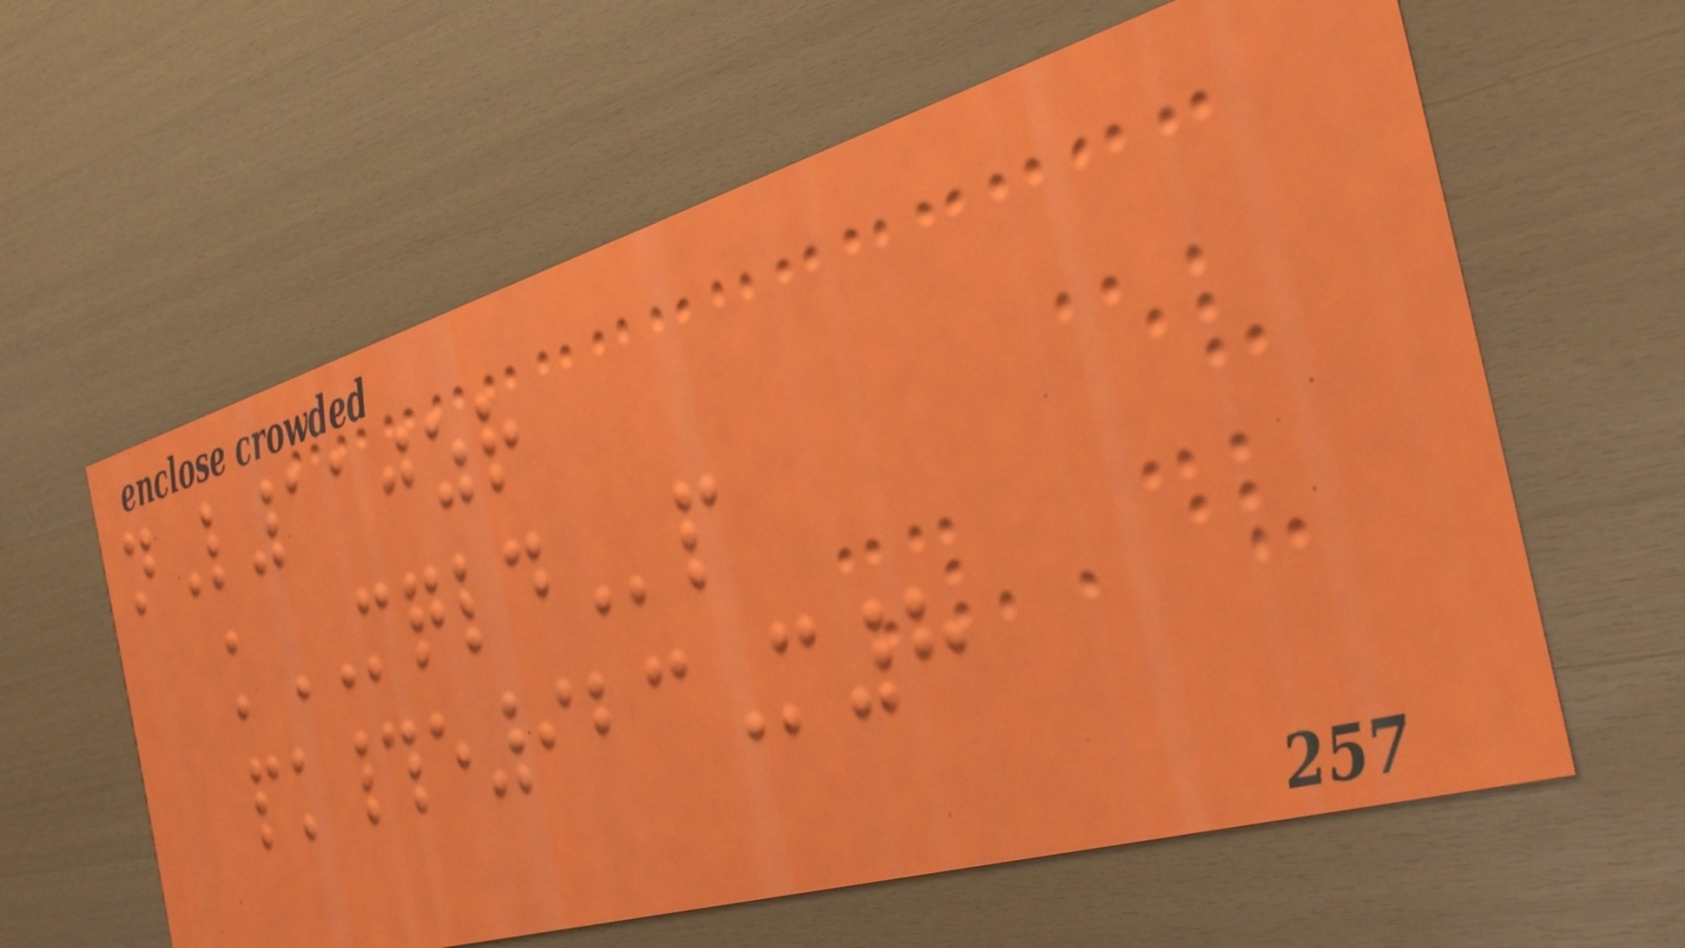nL110zr
kMQLDp
pk#e923M8
